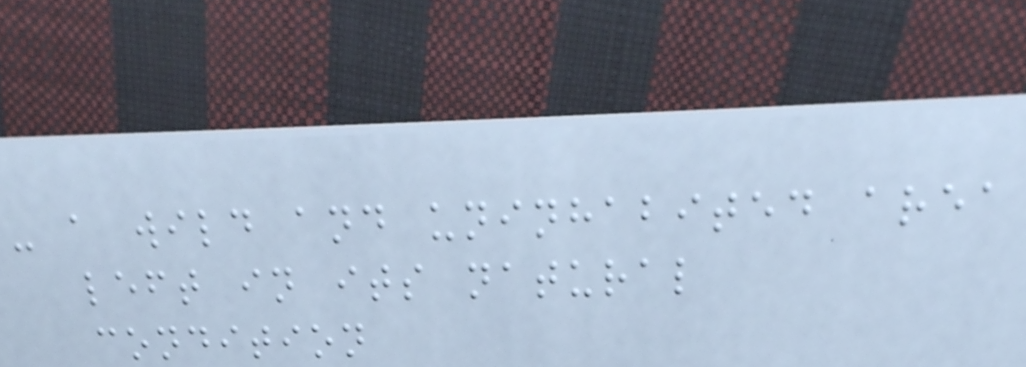- a wild and uninhabited area
left in its natural
condition
